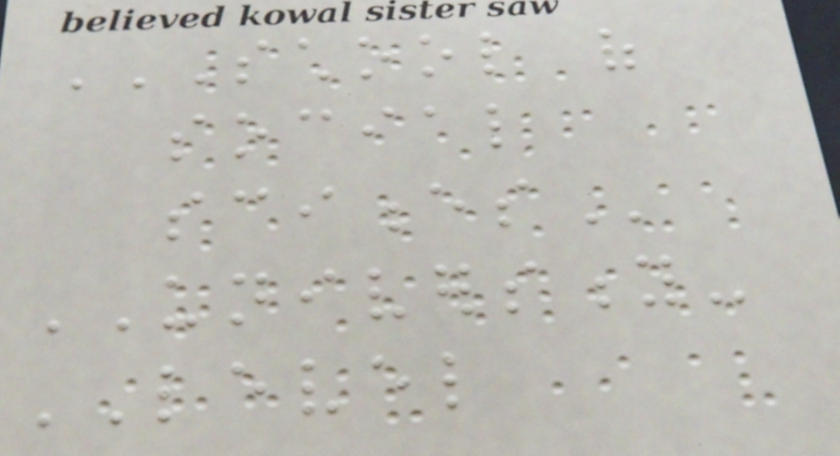SCHOOL OF
SOCIAL
SCIENCES
UNIVERSITY-
LEVEL
